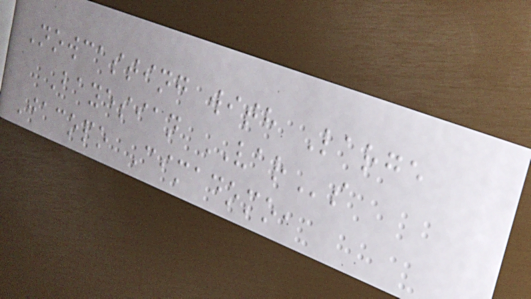Nowcasting with Large
Bayesian VARs
Jacopo Cimadomo,
